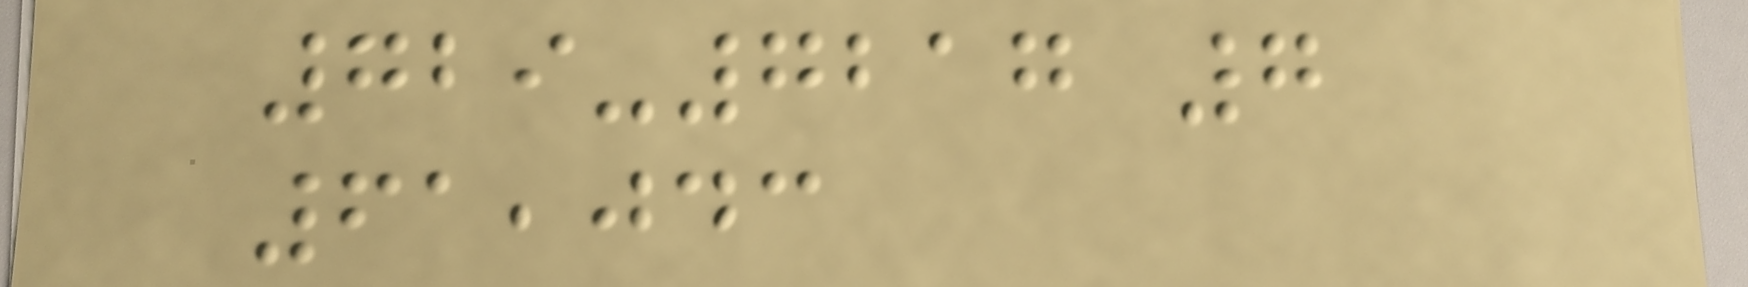729-7217 7
61,043
